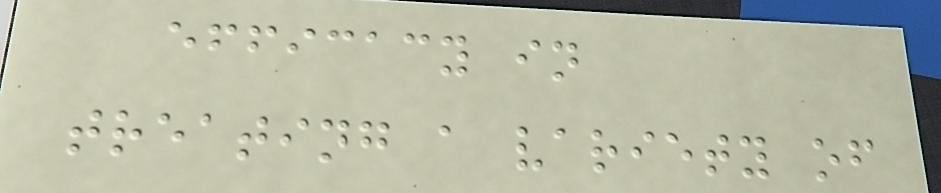efficacy in
treating a variety of
